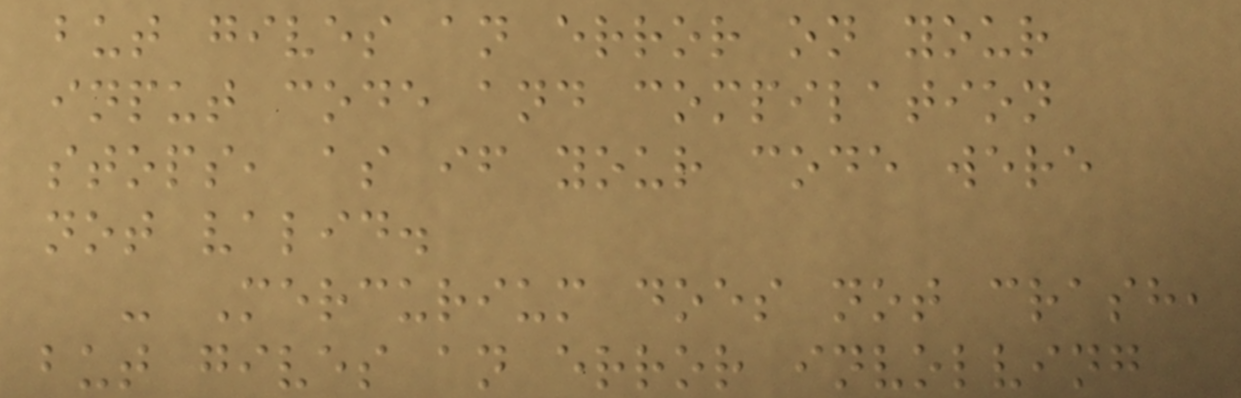but gives an error on your
input code and compilation
stops, as if your code were
not valid.
- Mercurium does not crash,
but gives an error involving
